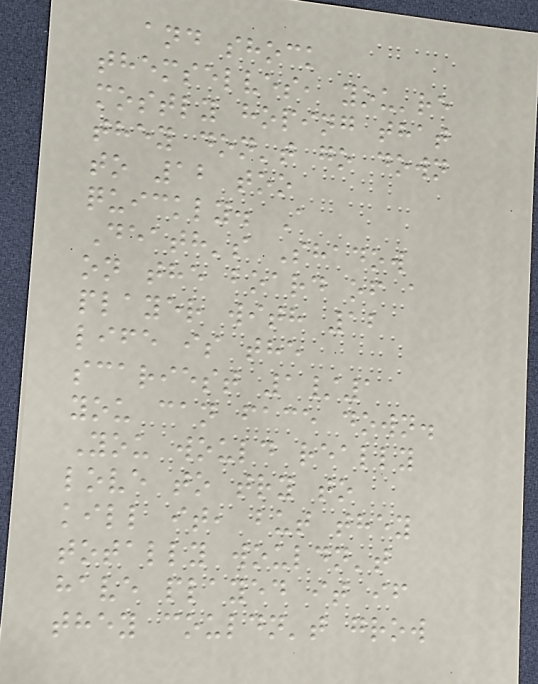and shock
themselves, you're
mostly hoping that
they don't go down
to 12 too
quickly. A
Death's Shadow
on the board of a
player with 12
life is the
scariest 1/1
you can face down.
You would really
love to try to
kill it, but they
totally wouldn't
have played it if
they couldn't grow
